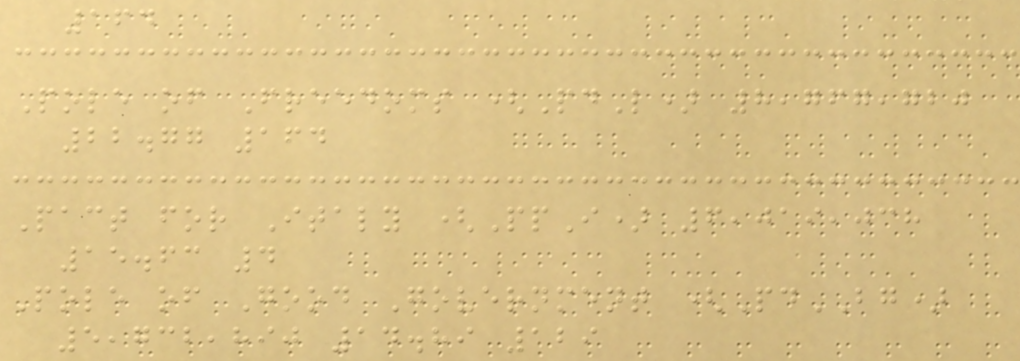164
Pole of Freedoms (PdL) 8,767,720
22.77 164
Pact for Italy (PpI) 6,019,038
15.63 4
Pole of Good Government (PdBG)
5,732,890 14.89 129
